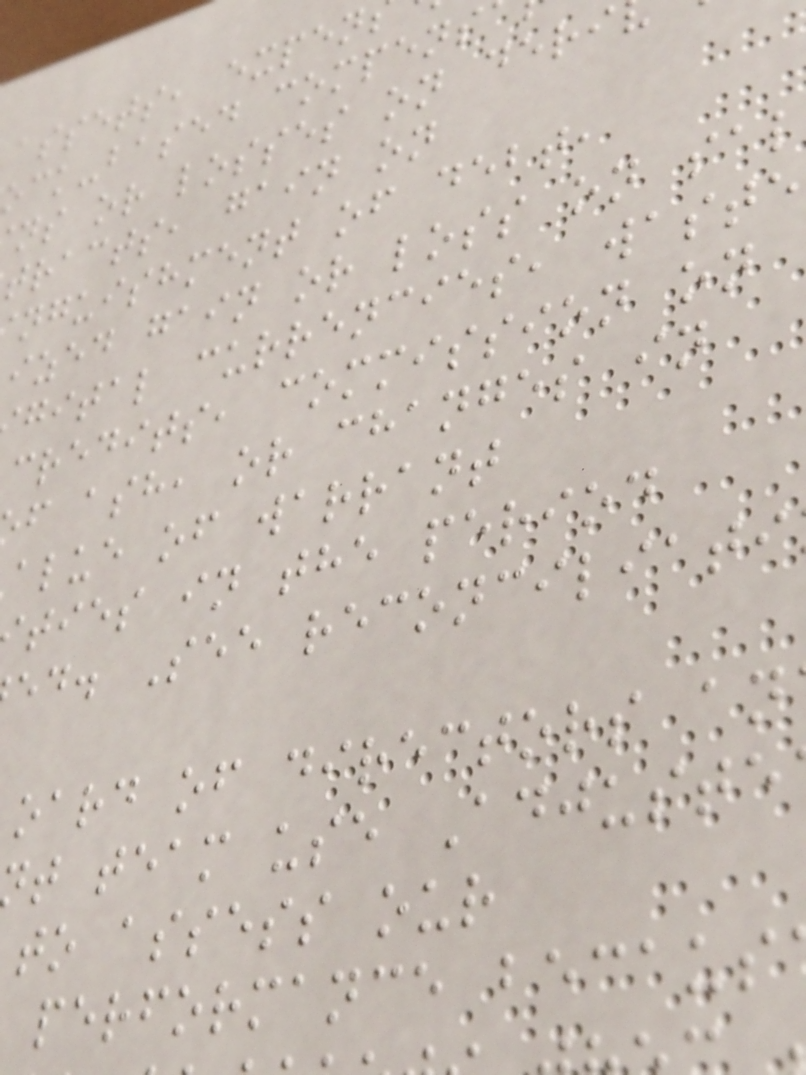assets, expen
ock-based compens
ns or losses on deri
tracts, gain on
nguishment of debt,
ized gain or loss on sal
gital currencies, waste
credits, commission on
f ash, or changes in
alue of warrant
ties in the period
ed. See reconciliati
oard of directors an
t team use Adjuste
to assess our
performance becaus
